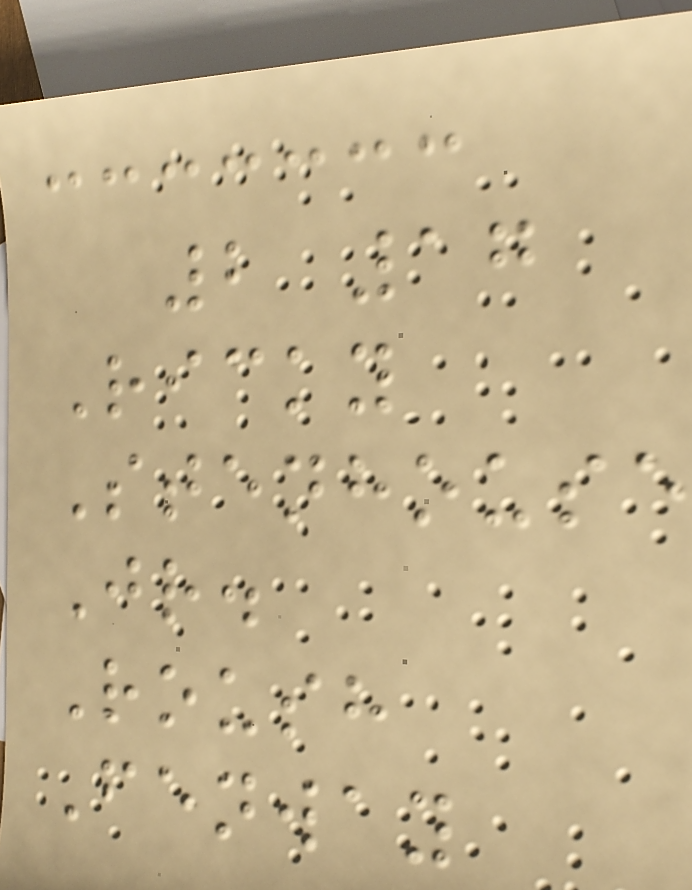2 17
Ricky
Stenhouse
Jr.
Roush
Fenway
